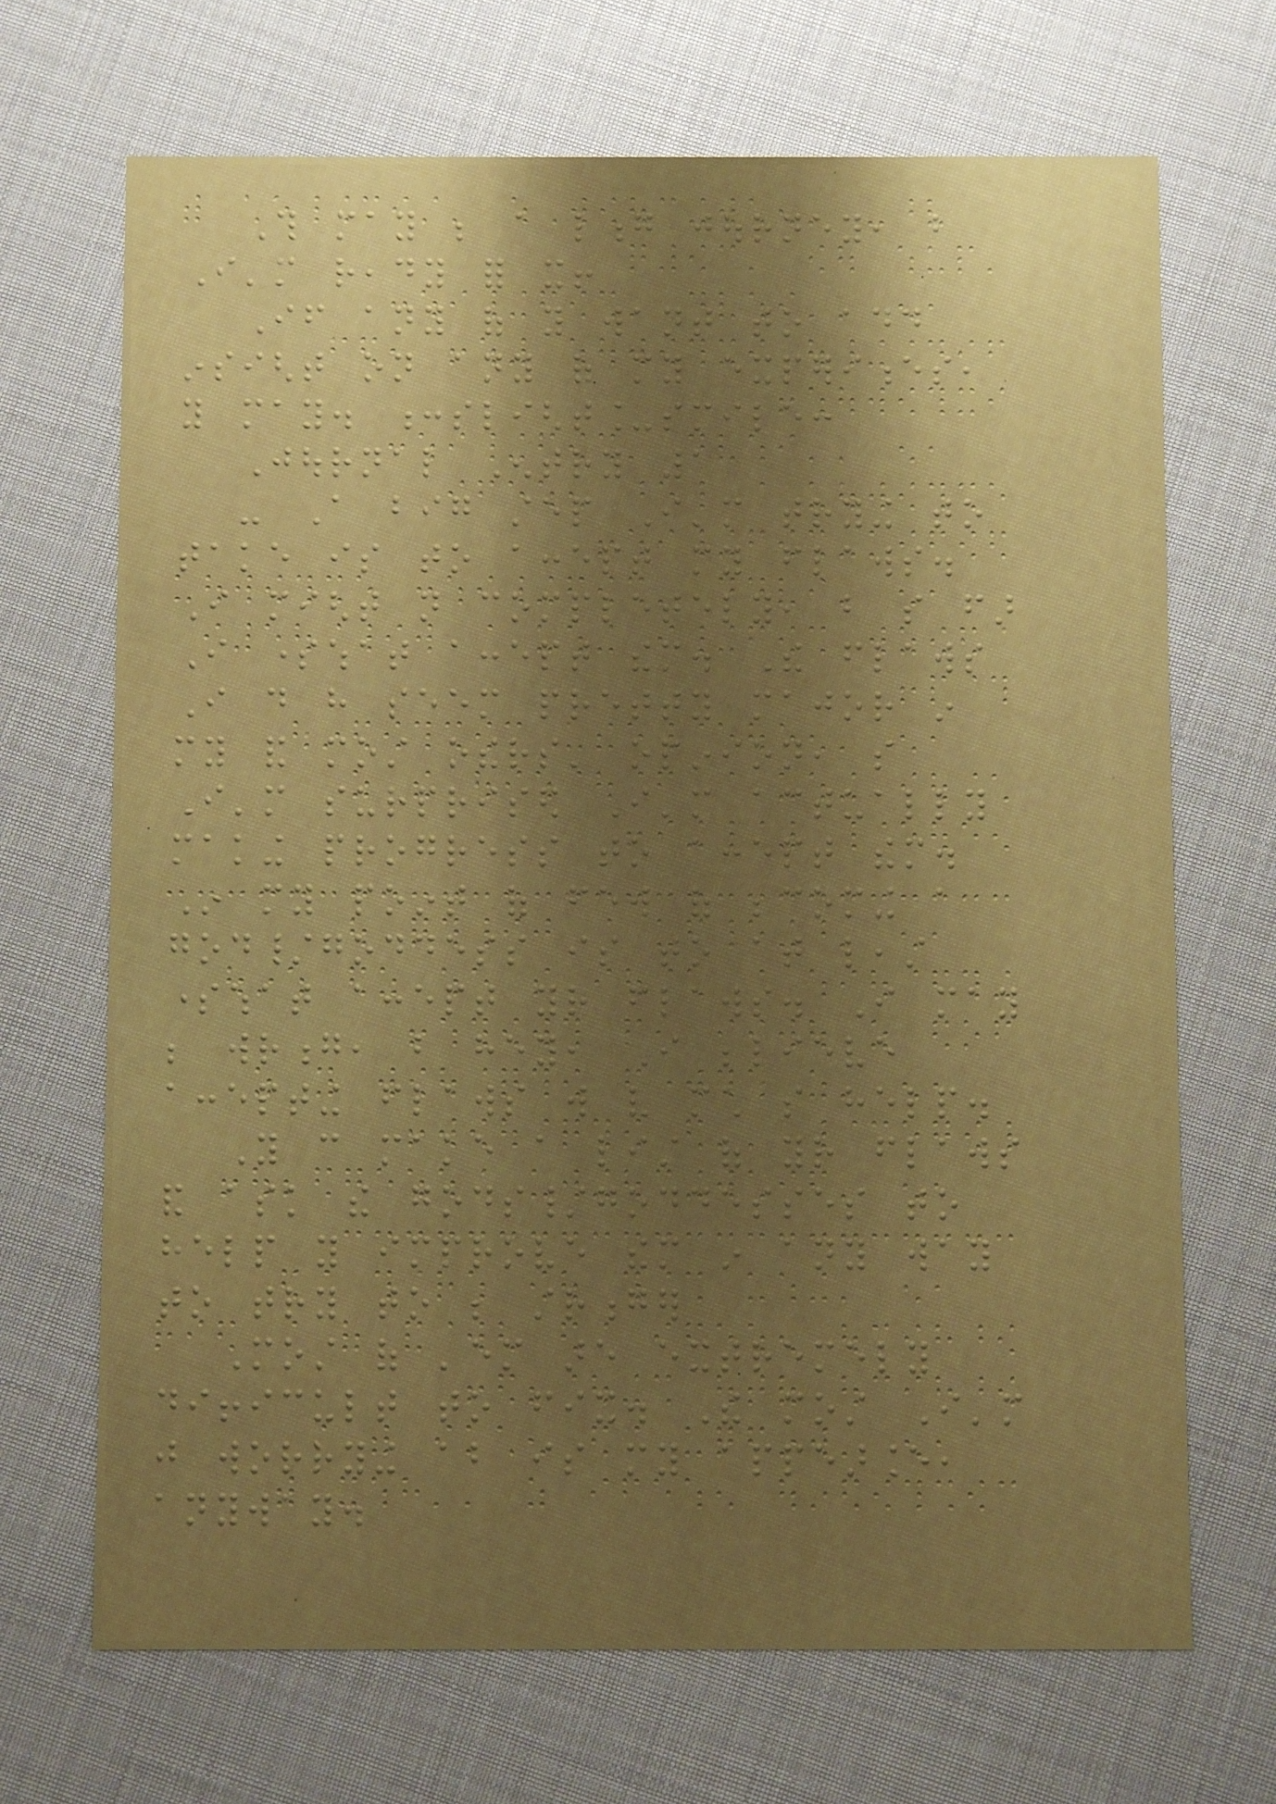This may be a long journey, but
I'm ready for it!
If any of you want to add
insight on any of my experiences,
you may. :slight_smile:
Journal Entry 1
- A big step I'm trying to
take is to accept my flaws.
I might not completely, but so far
I somewhat accept them. The flaws
I do have seem pretty major in
my and most others' opinion, so
I'm surprised I'm actually
making progress to accept them.
In my point of few of becoming a
god/goddess is to at least
somewhat accept your flaws. I may
be wrong, but hey, I believe
accepting flaws will very much so help.
You can make a list of your flaws
and ask the gods/goddesses to
help you improve them in any way
to try to be stronger
Most of 'em are extremely
difficult to fix. The most I'm
just worrying about is my appearance,
anyway.
